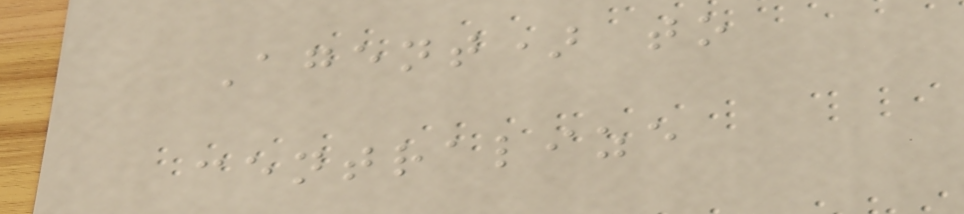Agent) to
centralize
